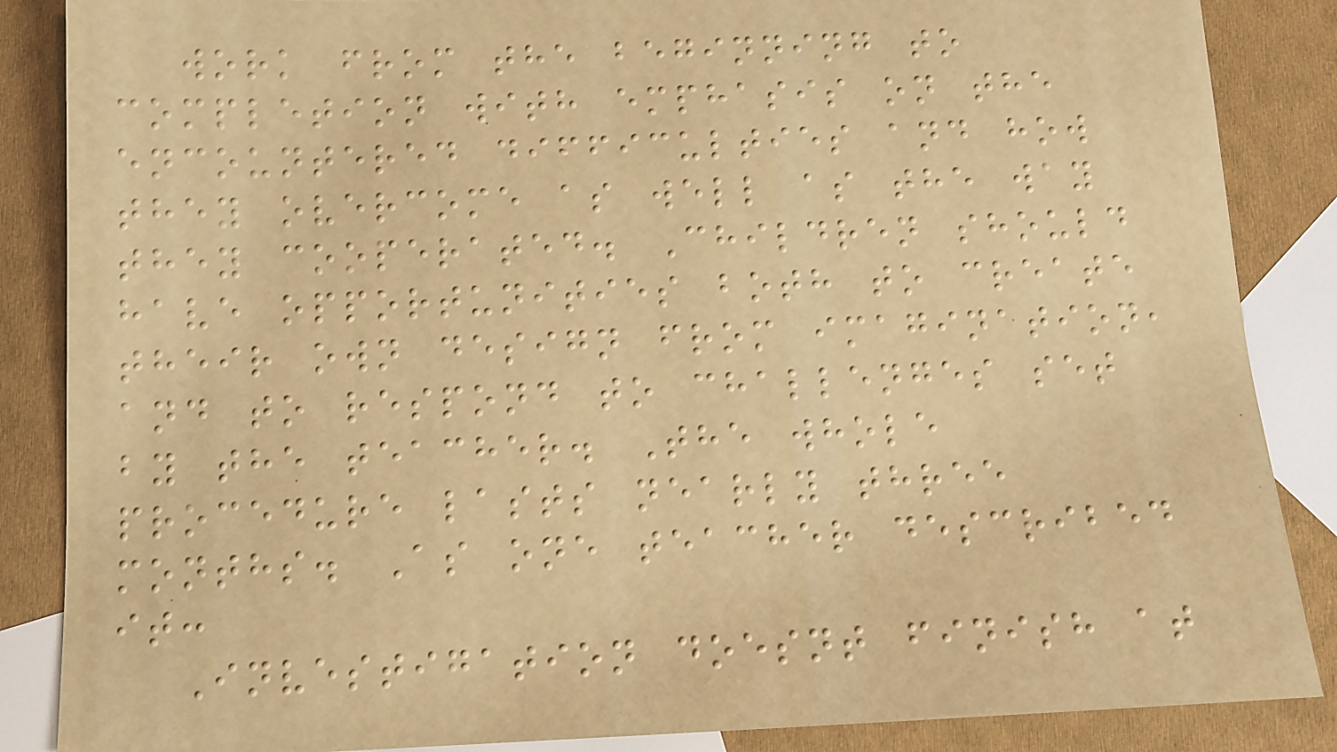work from the beginning to
completion with emphasis on the
encountered difficulties and how
they overcome as well as the way
they cooperated. Children should
have opportunities both to create
their own design from imagination,
and to respond to challenges set
by the teacher. The whole
procedure lasts nearly three
months. As one teacher described
it:
Investigation doesnt finish at
